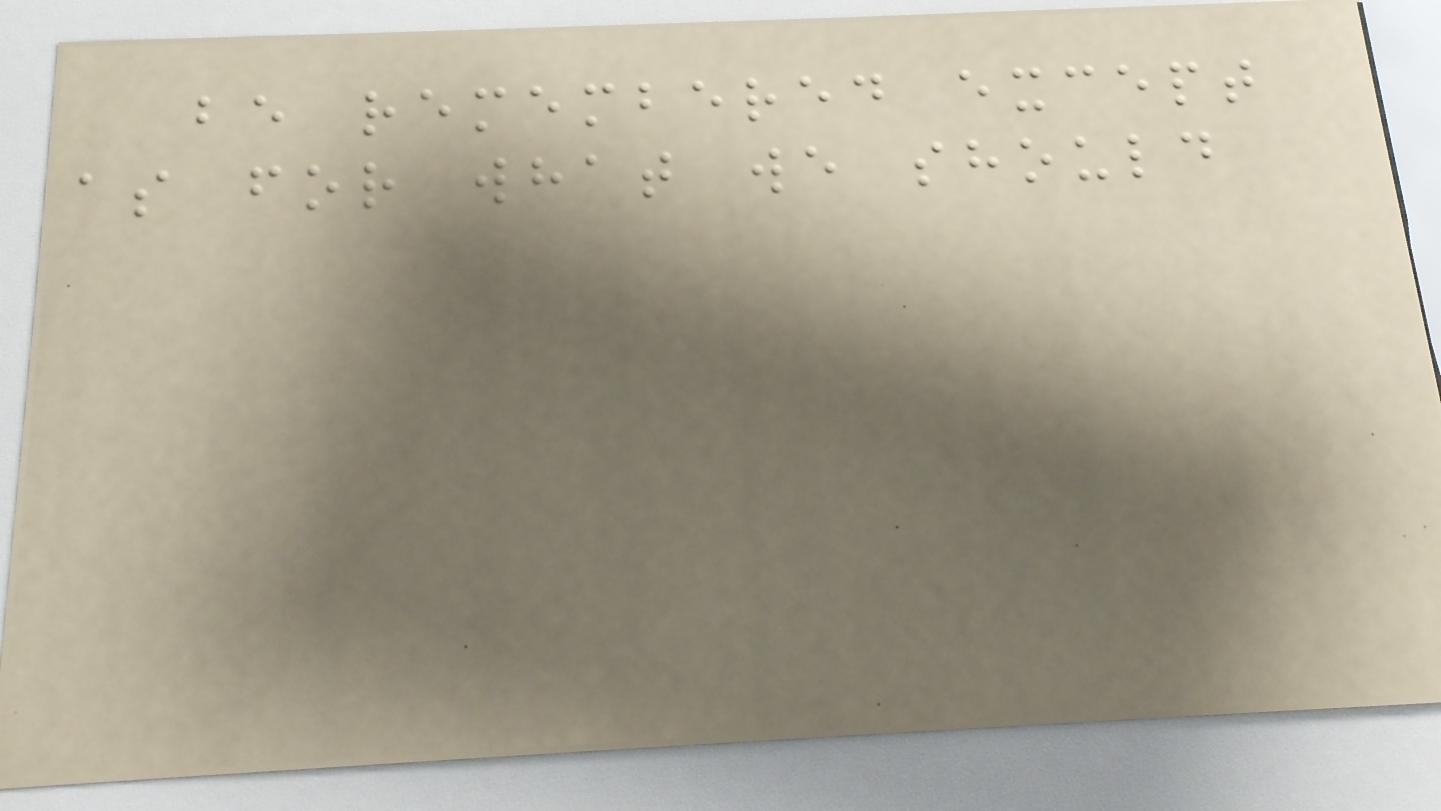be remembered except
as for what we should
